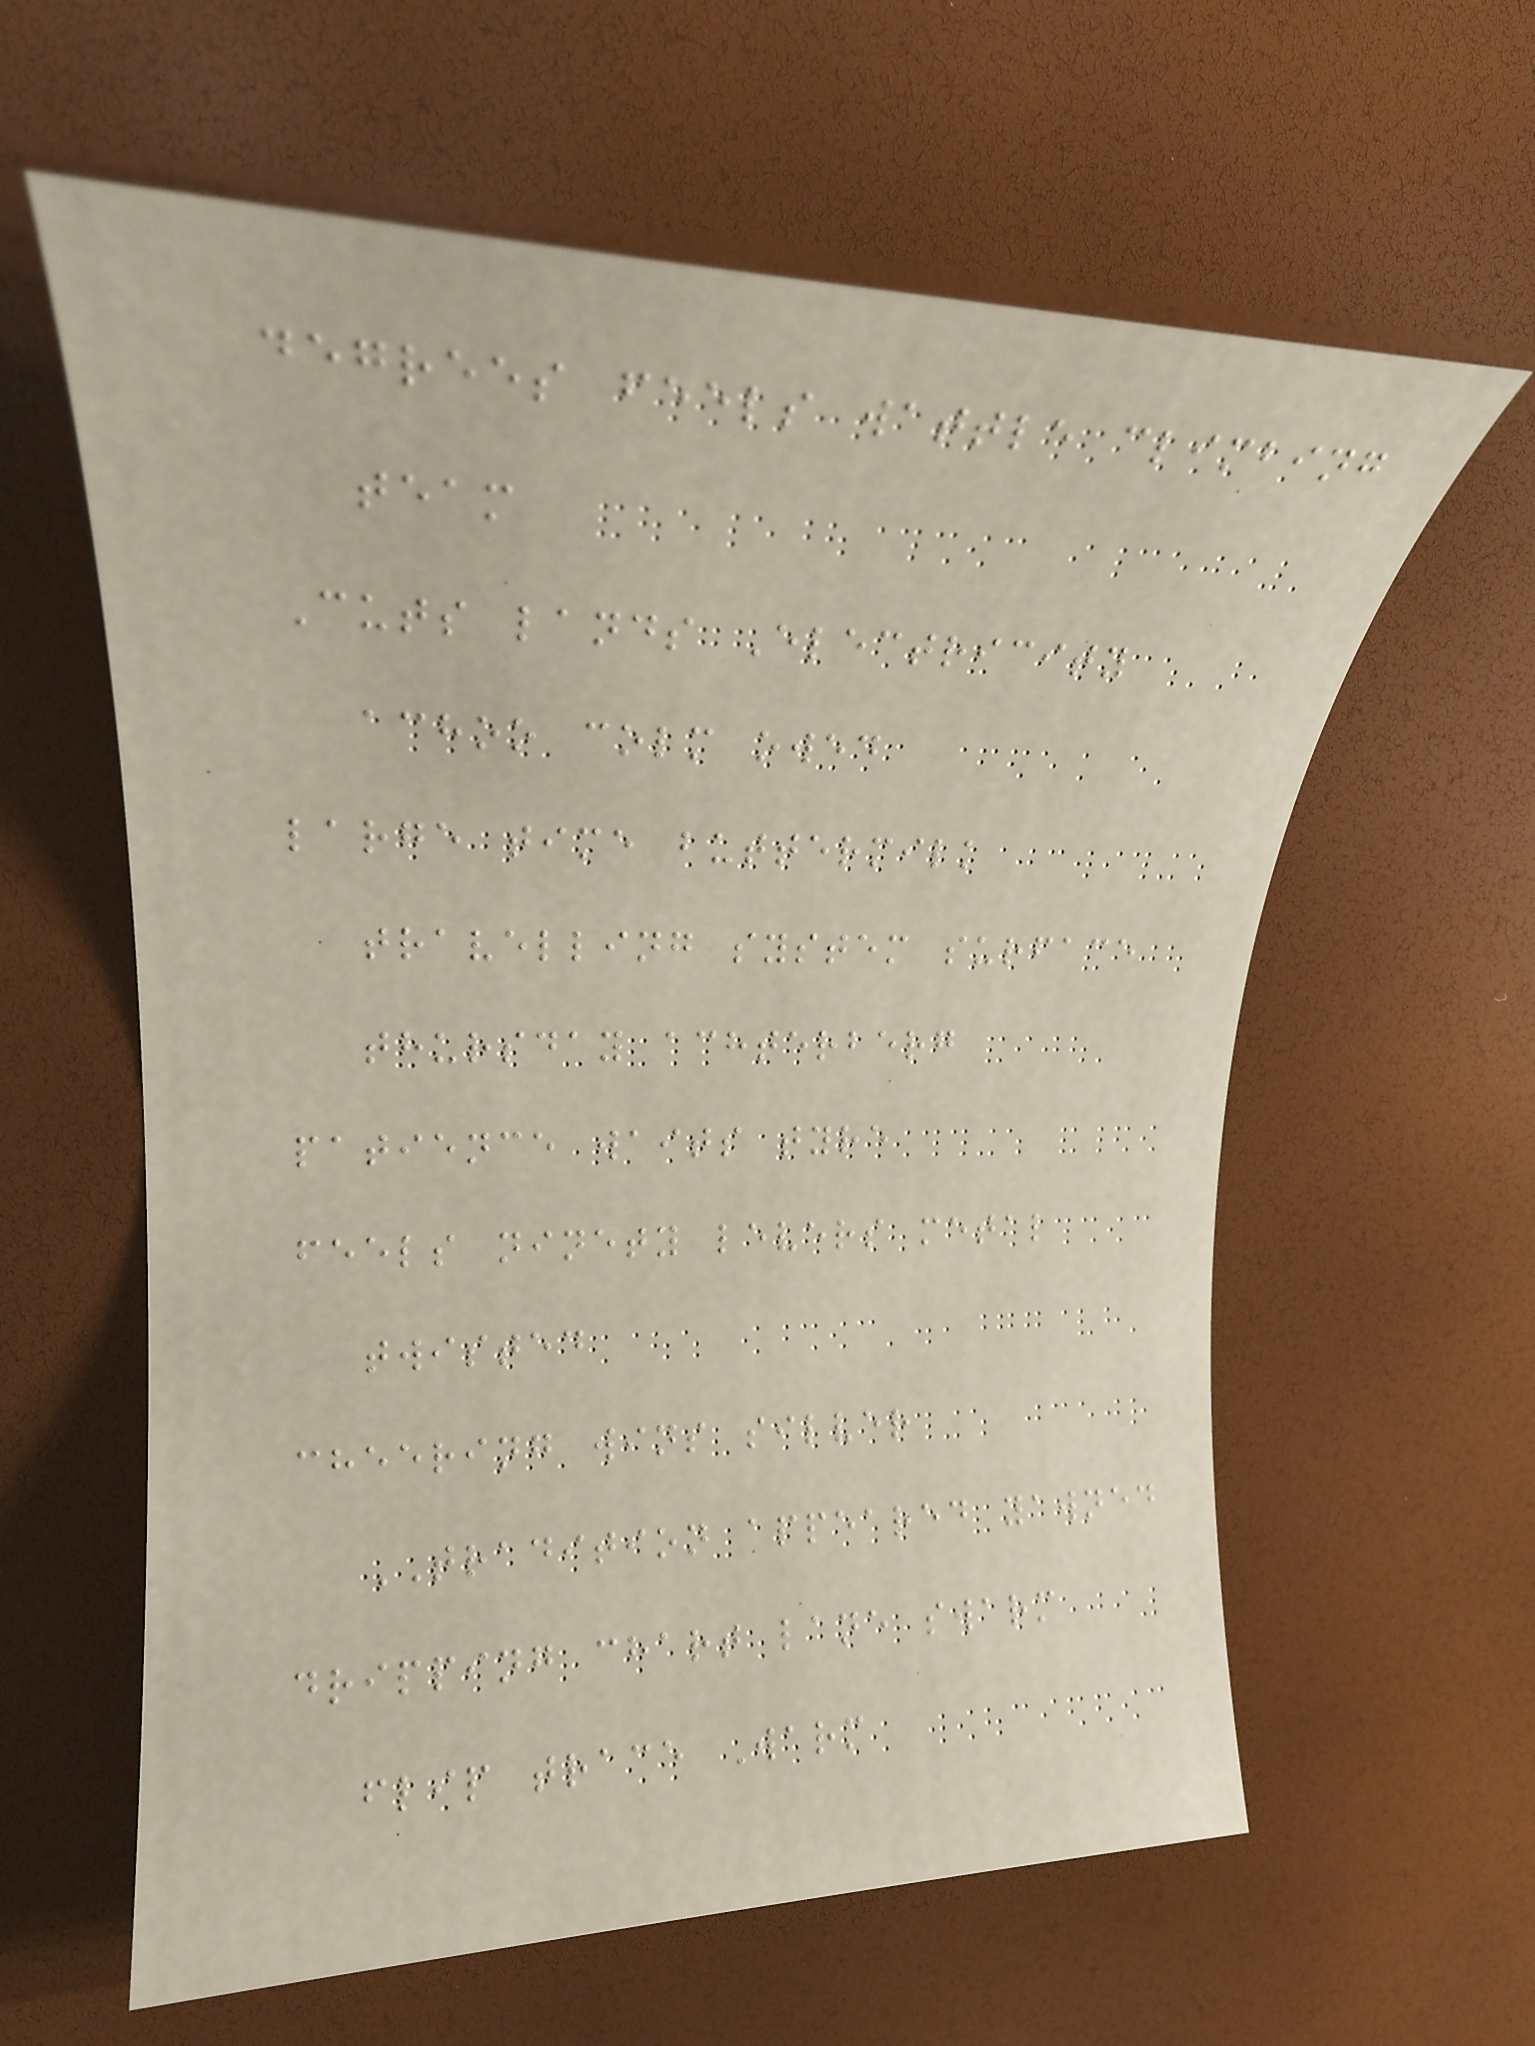degrees feels wattle climbing
team
Cuts lands Electricity
achoo colm owed
large time buttermilk
travelling system surface
thursday achterberg
patience waits tyre
feels ninety levers metal
twisted
cheering wins silver
TRADITION appeared yawned
dripping chart lane swarm
flip trace Warm
